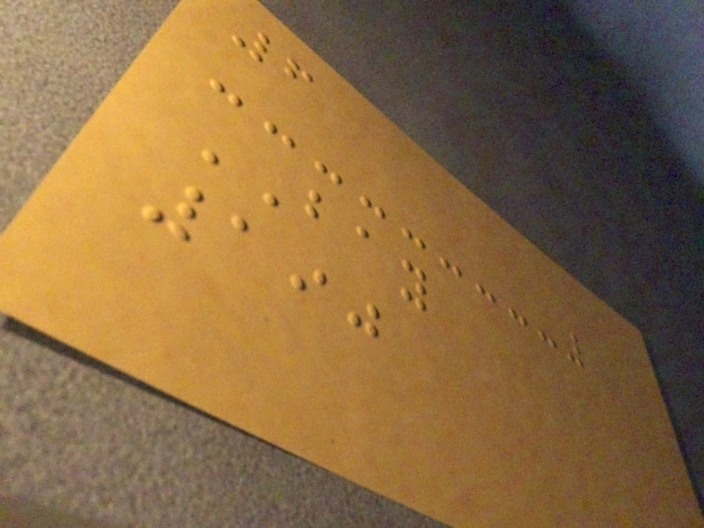6
BAY
190
